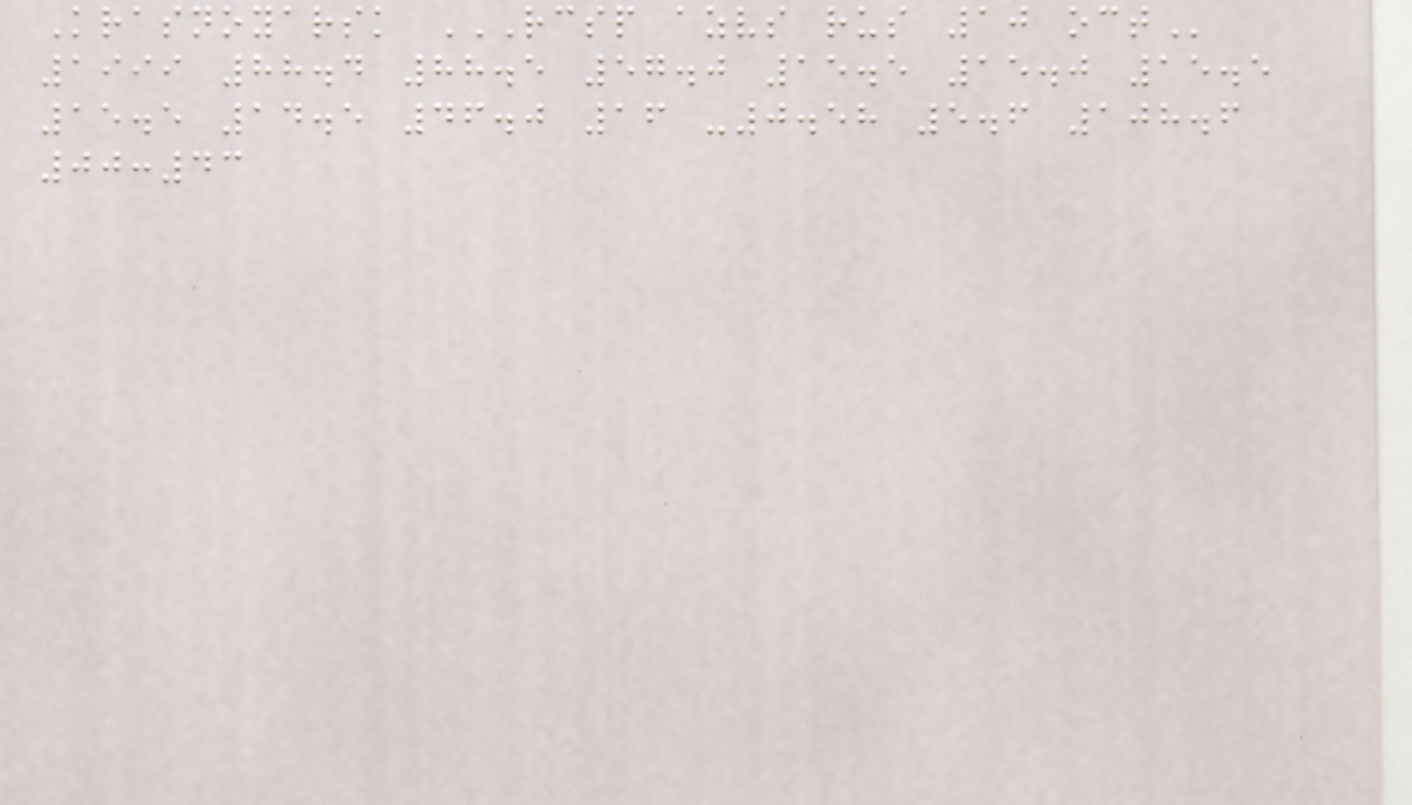Krasnoyarsk RCSP AZVS RUS 10 OCT
1999 88.4 88.5 57.0 15.5 15.0 15.5
15.5 14.5 46.0 16 -0.58 5.6 108.6
00:43
